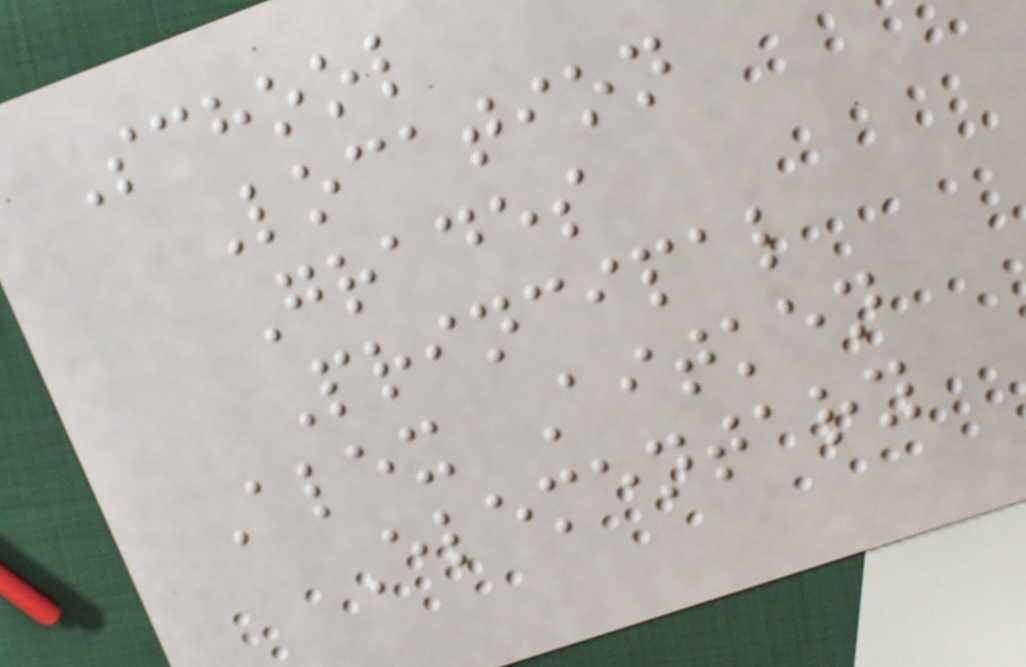School
Location
Grades
Principal
Alex Aitken
Elementary
